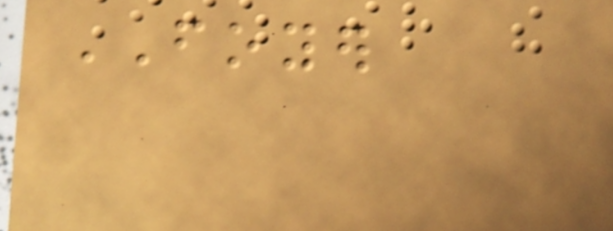FOYER
